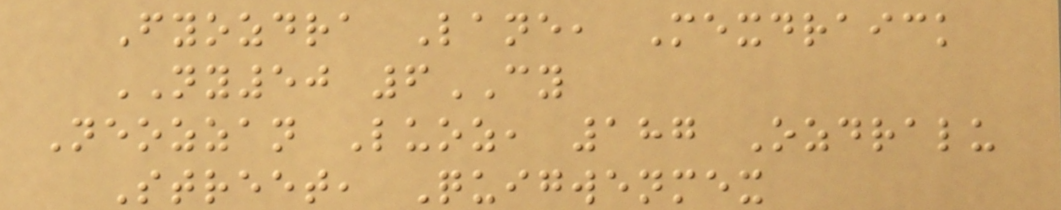Fyozdra Lane, Mexdraick
NY50 6CY
Neozzan Luoz, 187 Ozdralu
Street, Quigwenmex
